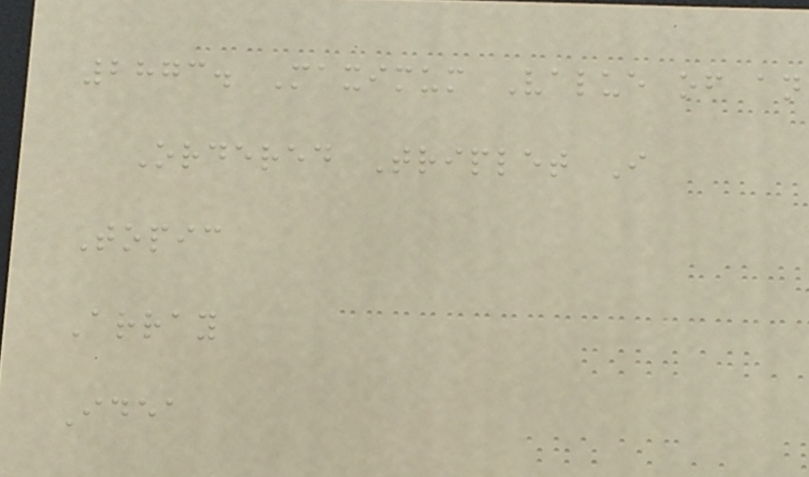2873. Maximum Value of an
Ordered Triplet I
Topic
Array
Idea
